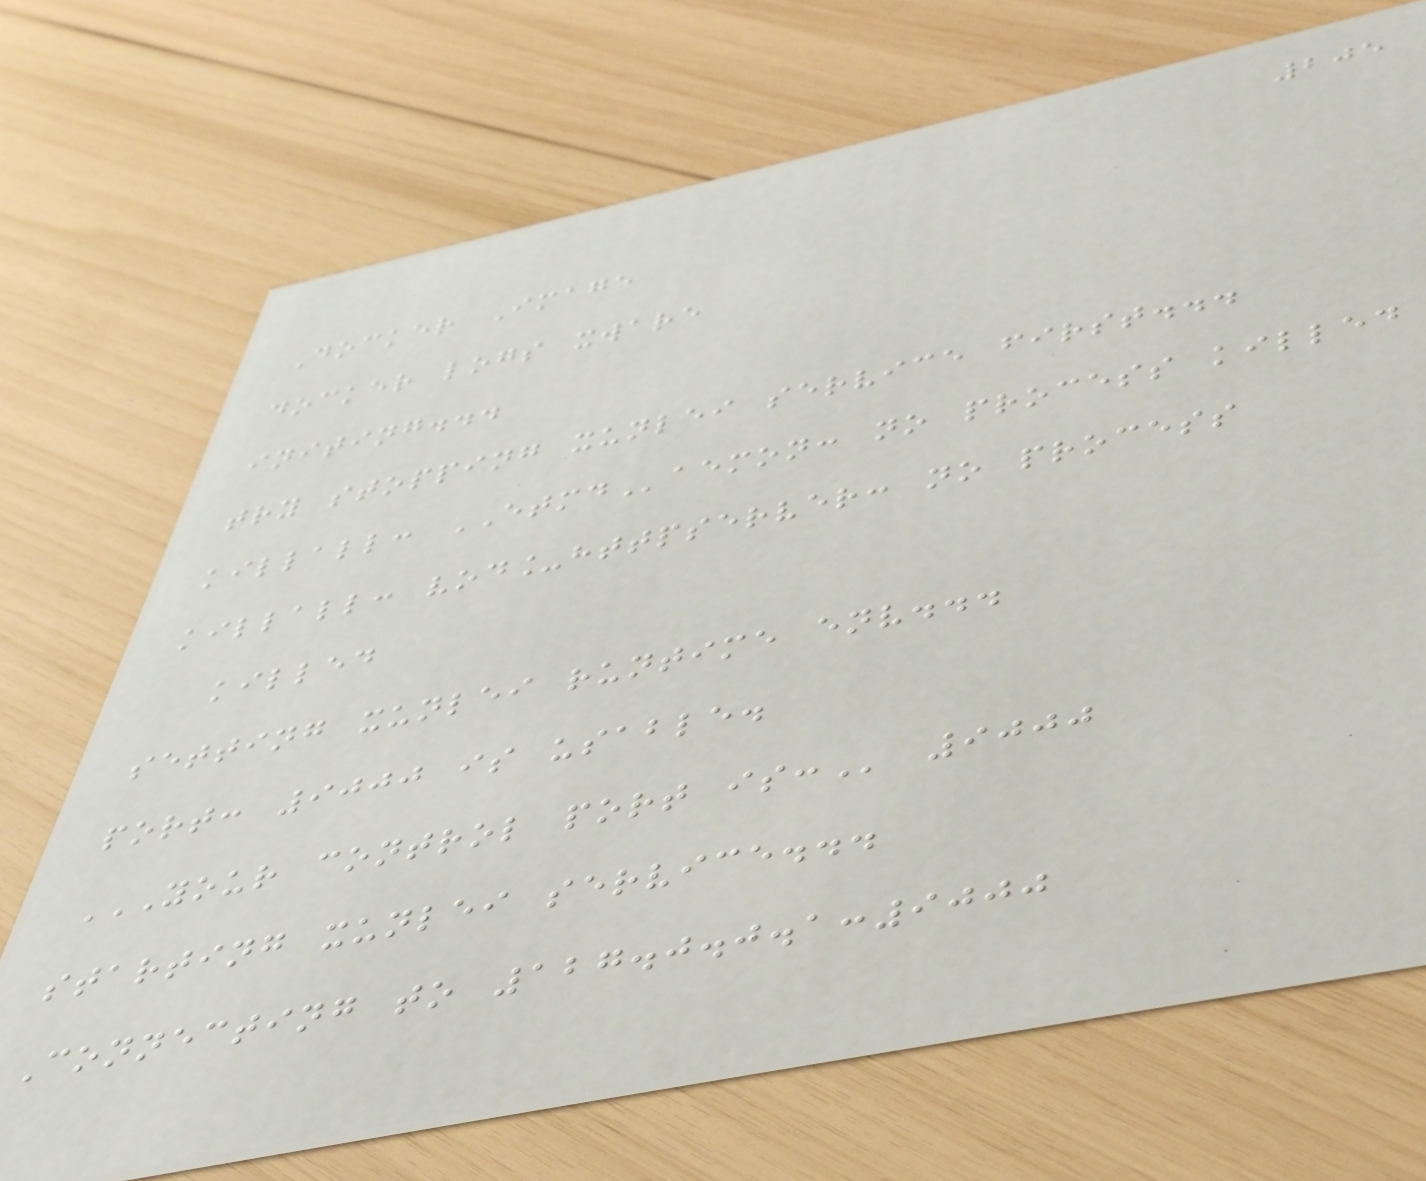205
Docker Image
docker logs xware
initing...
try stopping xunlei service first...
killall: ETMDaemon: no process killed
killall: vod_httpserver: no process
killed
setting xunlei runtime env...
port: 9000 is usable.
YOUR CONTROL PORT IS: 9000
starting xunlei service...
Connecting to 127.0.0.1:9000
